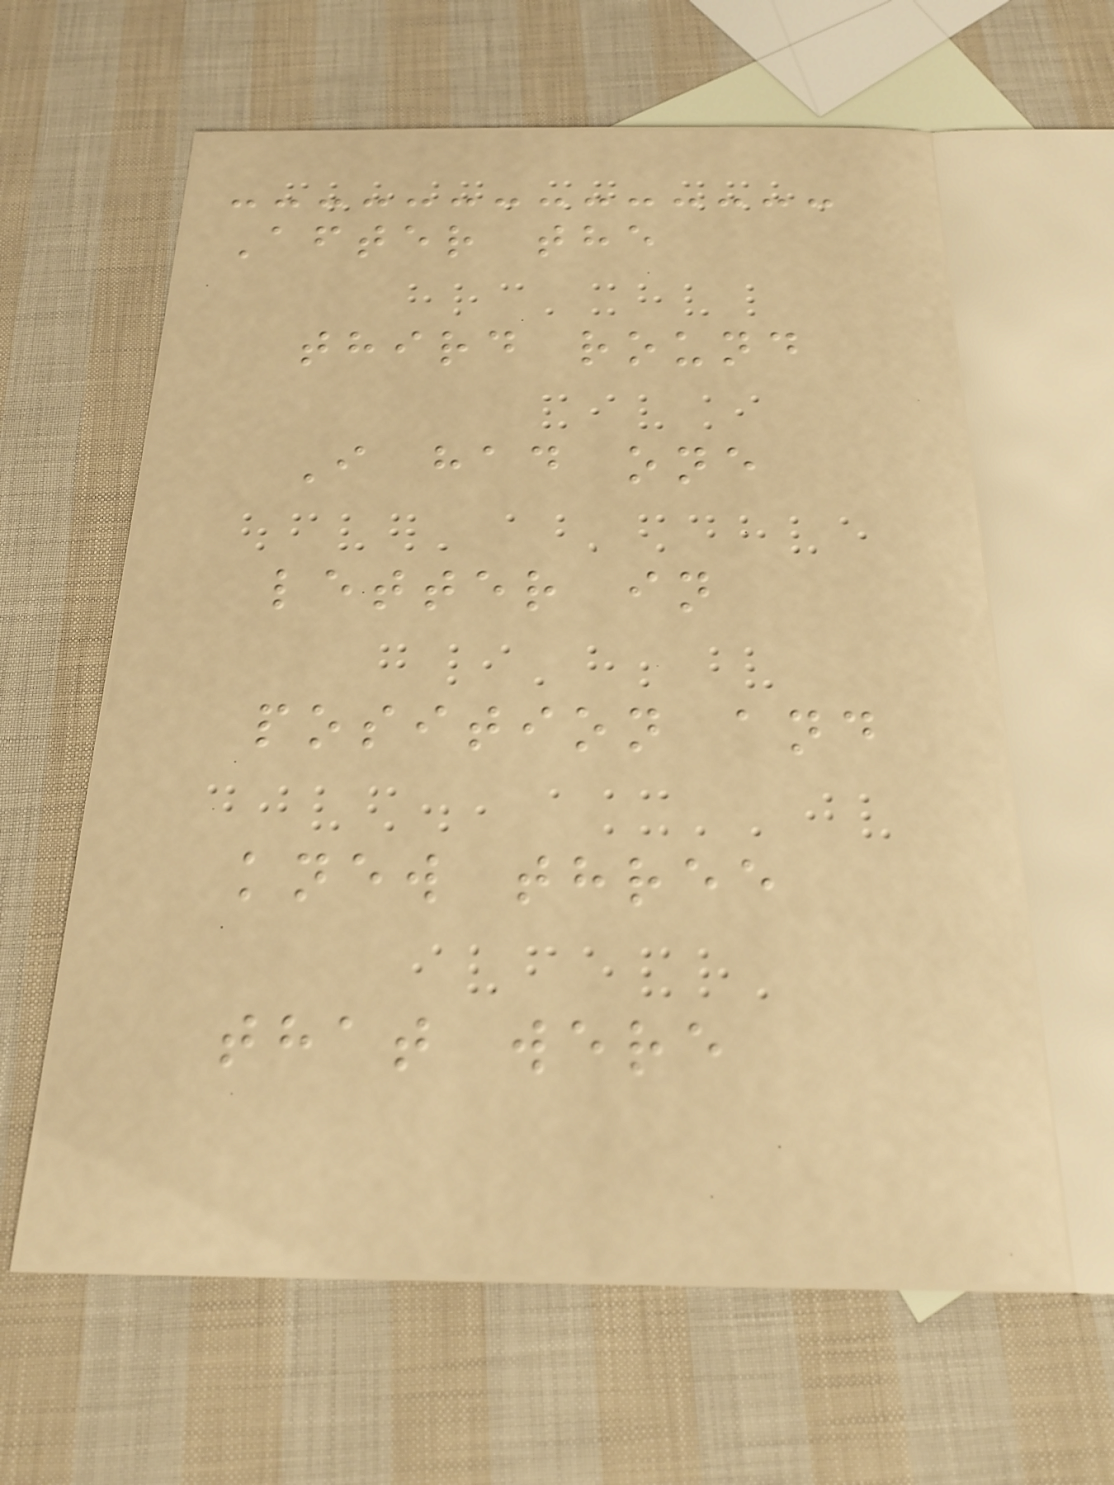After the
third round
I had one
letter in
position and
knew three
that were
